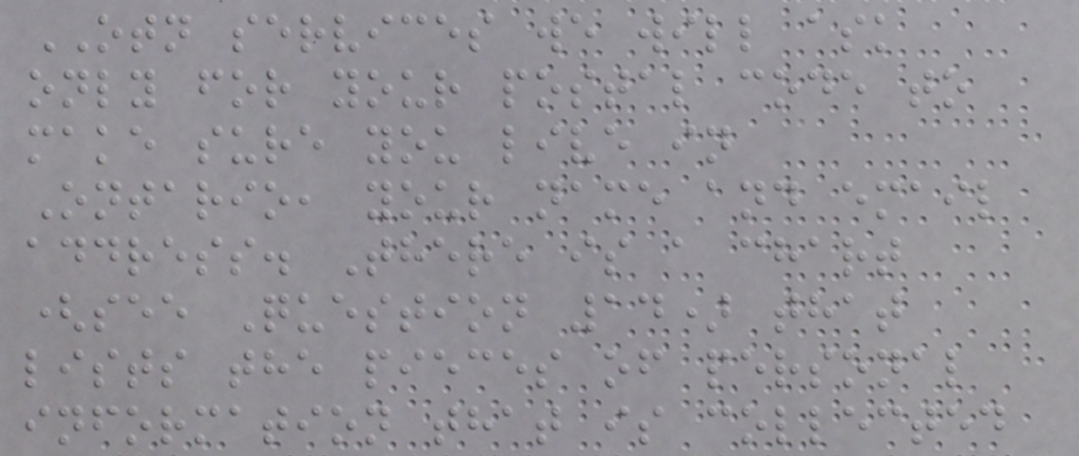OTN services we will ask
only for your postal code to
make sure you live in
Ontario, your name and email
address. There is a chart
(see Question 14) that
lists the pieces of personal
information that is collected
